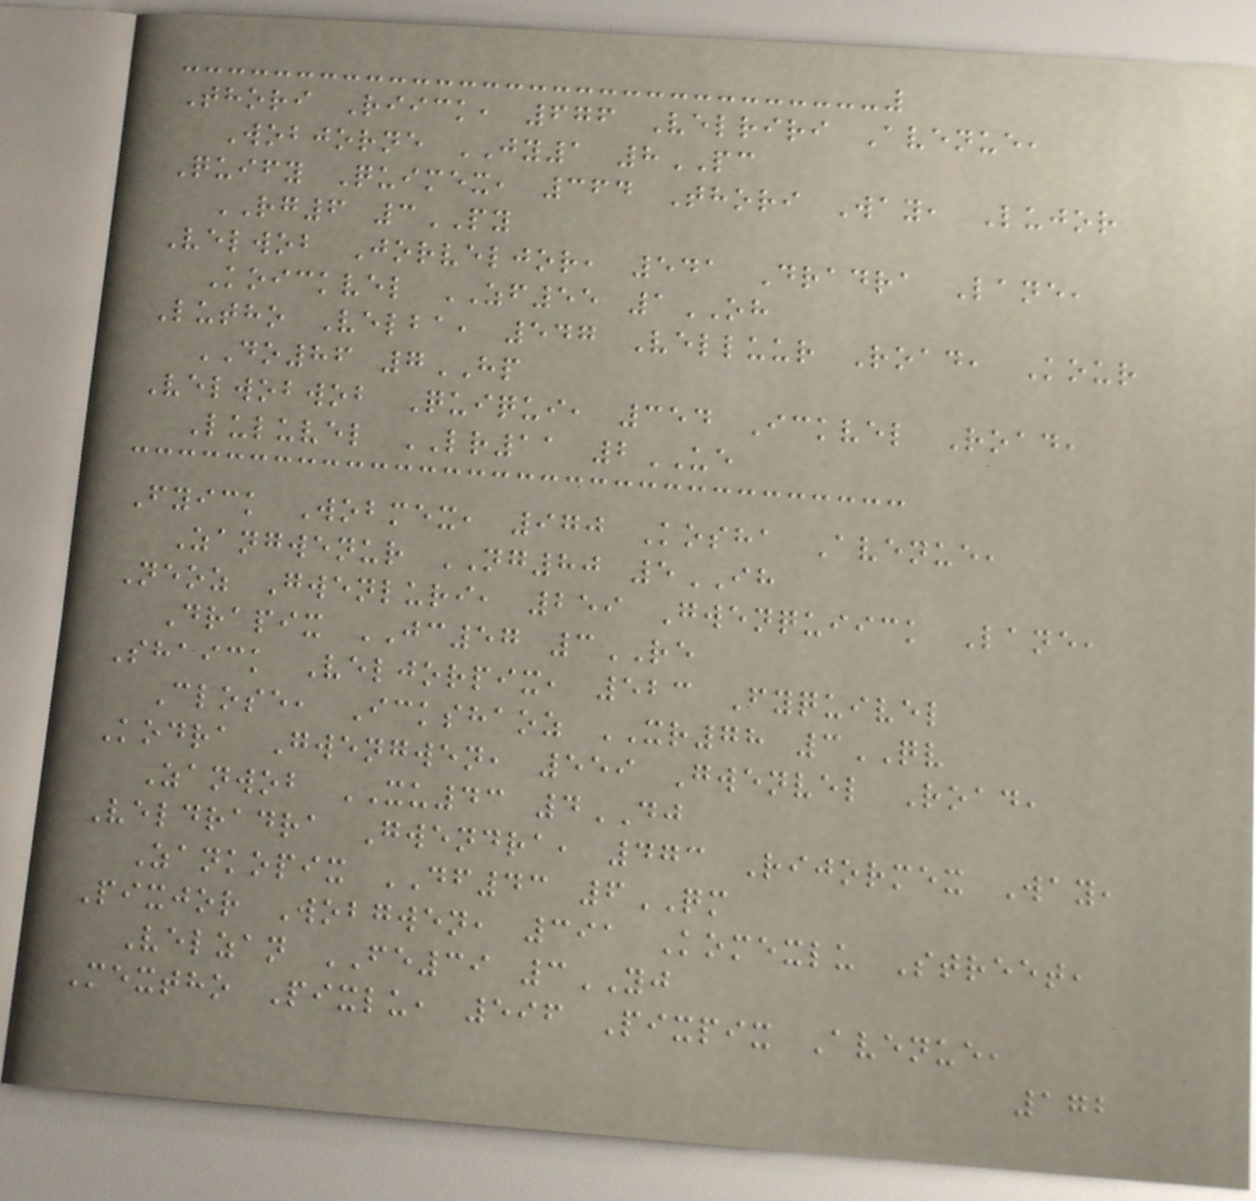Thori Riick, 676 Velriri Avenue,
Wobjorne JY1 8PC
Quify Quimex, 364 Thori Way, Lujor
RG6 3PY
Velwob Jorveljor, 541 Dradra Lane,
Koickvel ZF55 1OH
Lutho Velba, 547 Velluur Road, Kour
DO86 7HP
Velwobwob Quiqui, 354 Ickvel Road,
Luluvel LR11 2UE
Fyick Wobmex, 970 Kosha Avenue,
Zangwenur NG80 5IH
Neoz Gwenluri, 259 Gwenquiick Lane,
Drapix JC57 3RE
Shaick Veljorpix, 523 Fyquivel
Close, Ickshaoz XR78 3QV
Kodra Gwengwen, 559 Gwenvel Road,
Zanwob XU43 4DJ
Veldradra Gwendra, 473 Rijormex Way,
Zankopix DF43 6QM
Pixjor Wobgwen, 391 Komexlu Street,
Velzan FE39 3YJ
Mextho Pixlu, 596 Pixpix Avenue,
172
